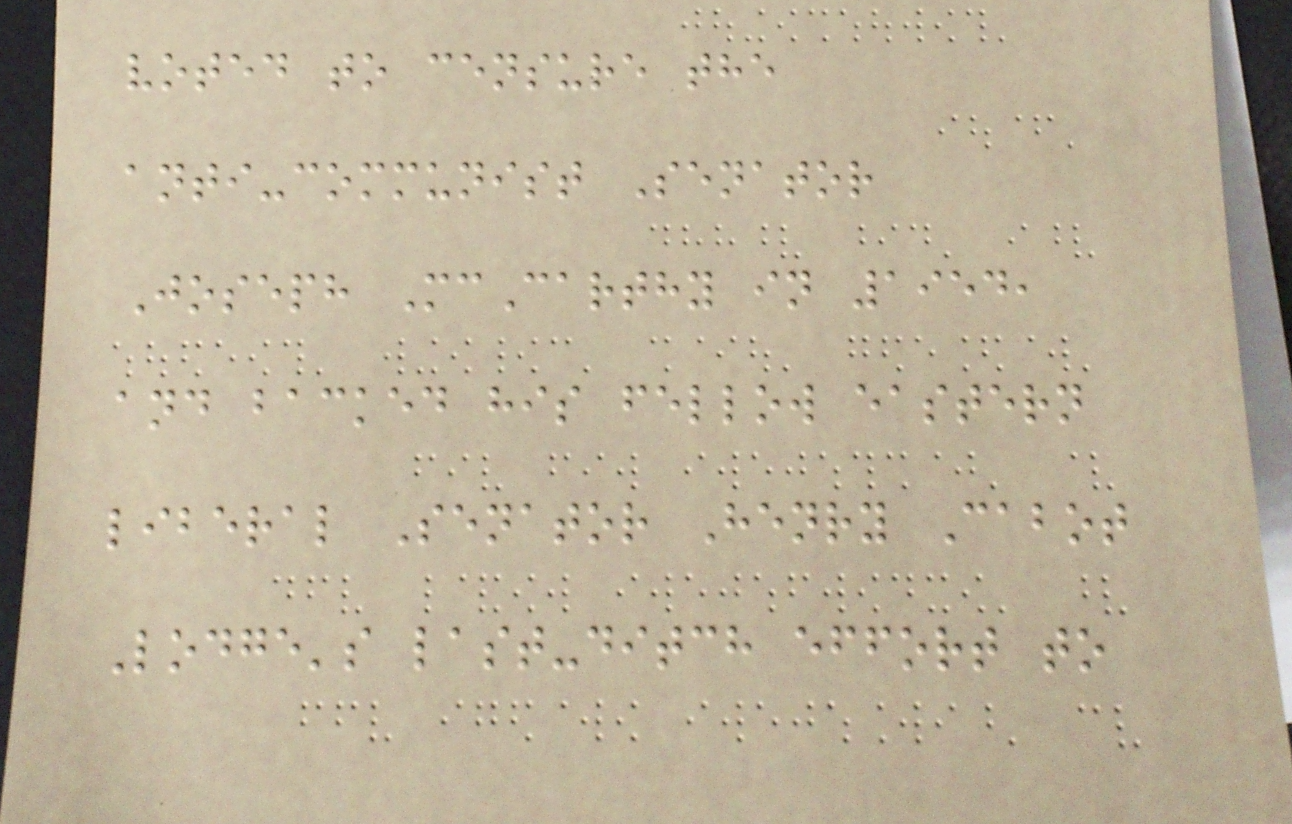voted to censure the
anti-communist Senator
Joseph McCarthy in 1954,
and backed his fellow eastern
liberal Senator Henry Cabot
Lodge's last-ditch effort to
